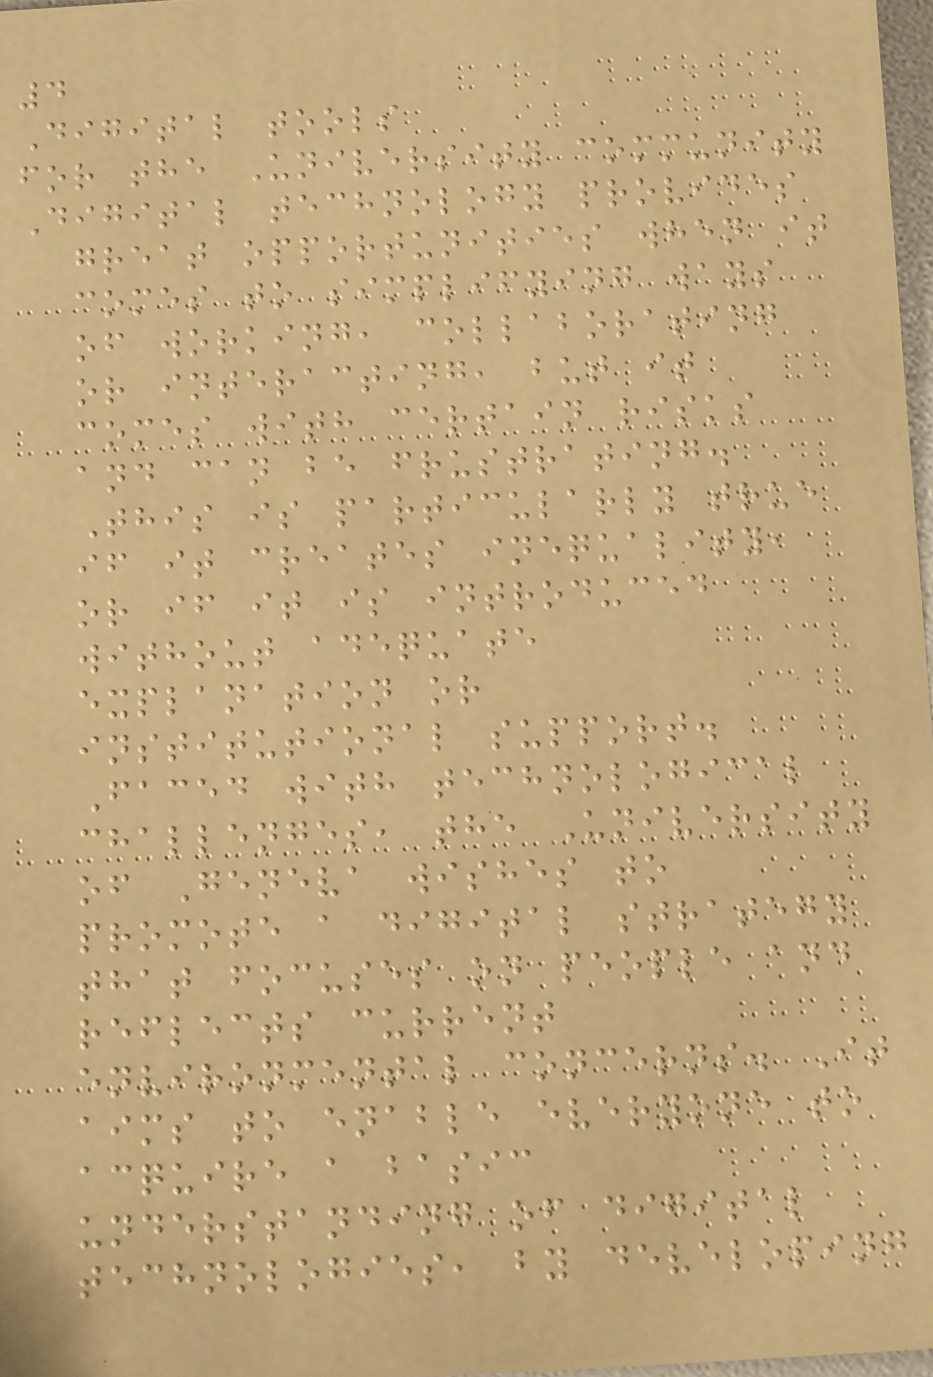4
Digital tools
for the University community
Digital technology provides
great opportunities when it
comes to simplifying ways
of working, collaborating
or interacting, but it
comes with certain risks
and can be frustrating.
This is particularly true
if it creates inequality,
or if it is introduced
without adequate
explanation or
institutional support.
Faced with technological
challenges, the University
of Geneva wishes to
promote a digital strategy
that focuses on people and
reflects current
environmental concerns. It
aims to enable everyone to
acquire a basic
understanding of digital
technologies, by developing
